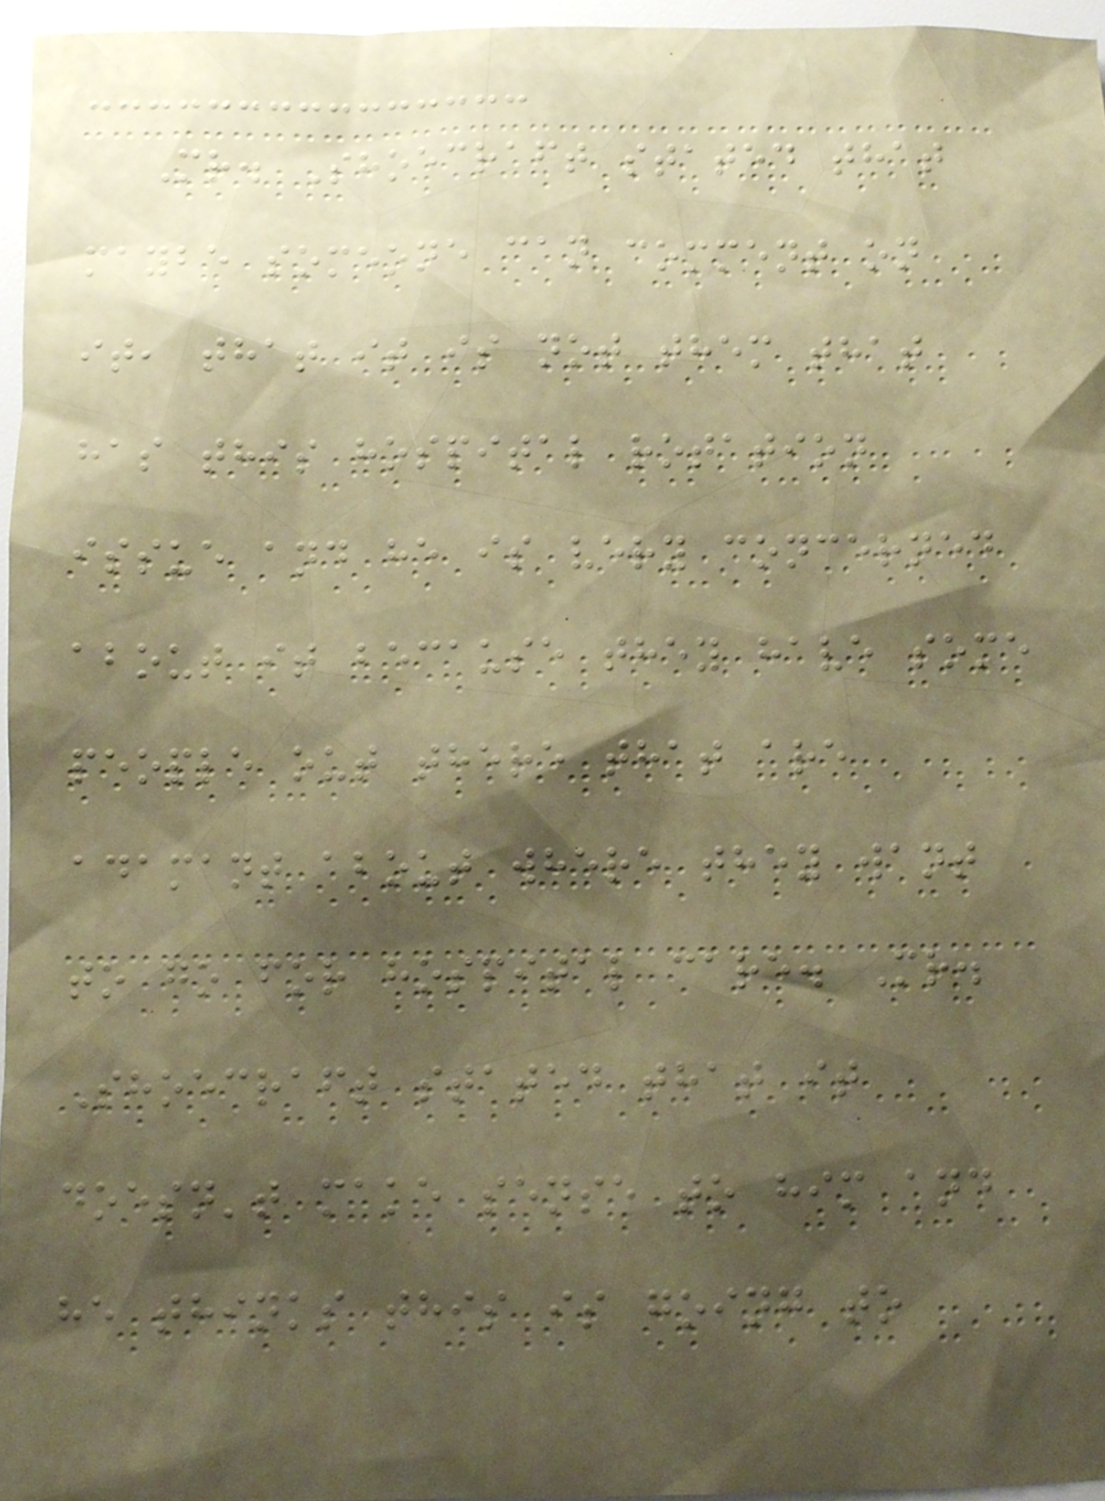Mr. Shoecraft stated that
maybe someone can comment on
it, that it is not them that
has this hospital rotation
issue and he is very concerned
about it because they have some
people out there that are
adamant about where they want
to go for hospital care. Mr.
Shoecraft stated that it
doesn't make sense to him and
he thinks this is going to
